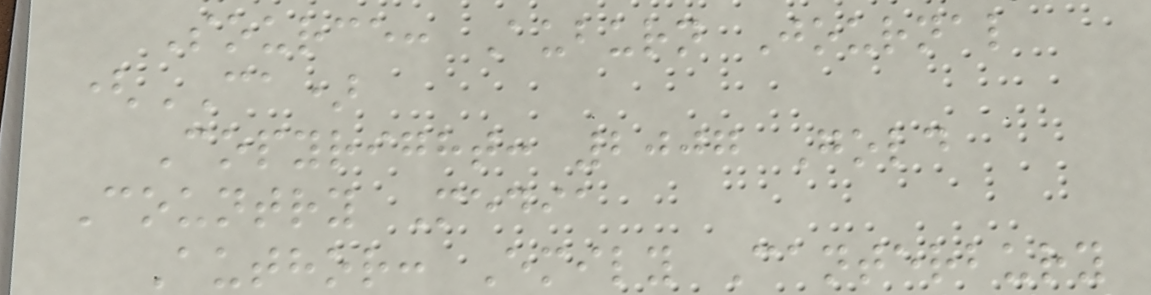Source: Auburn Journal
(CA)
Copyright: 2007 Gold
Country Media
Author: Emily Canterbury
